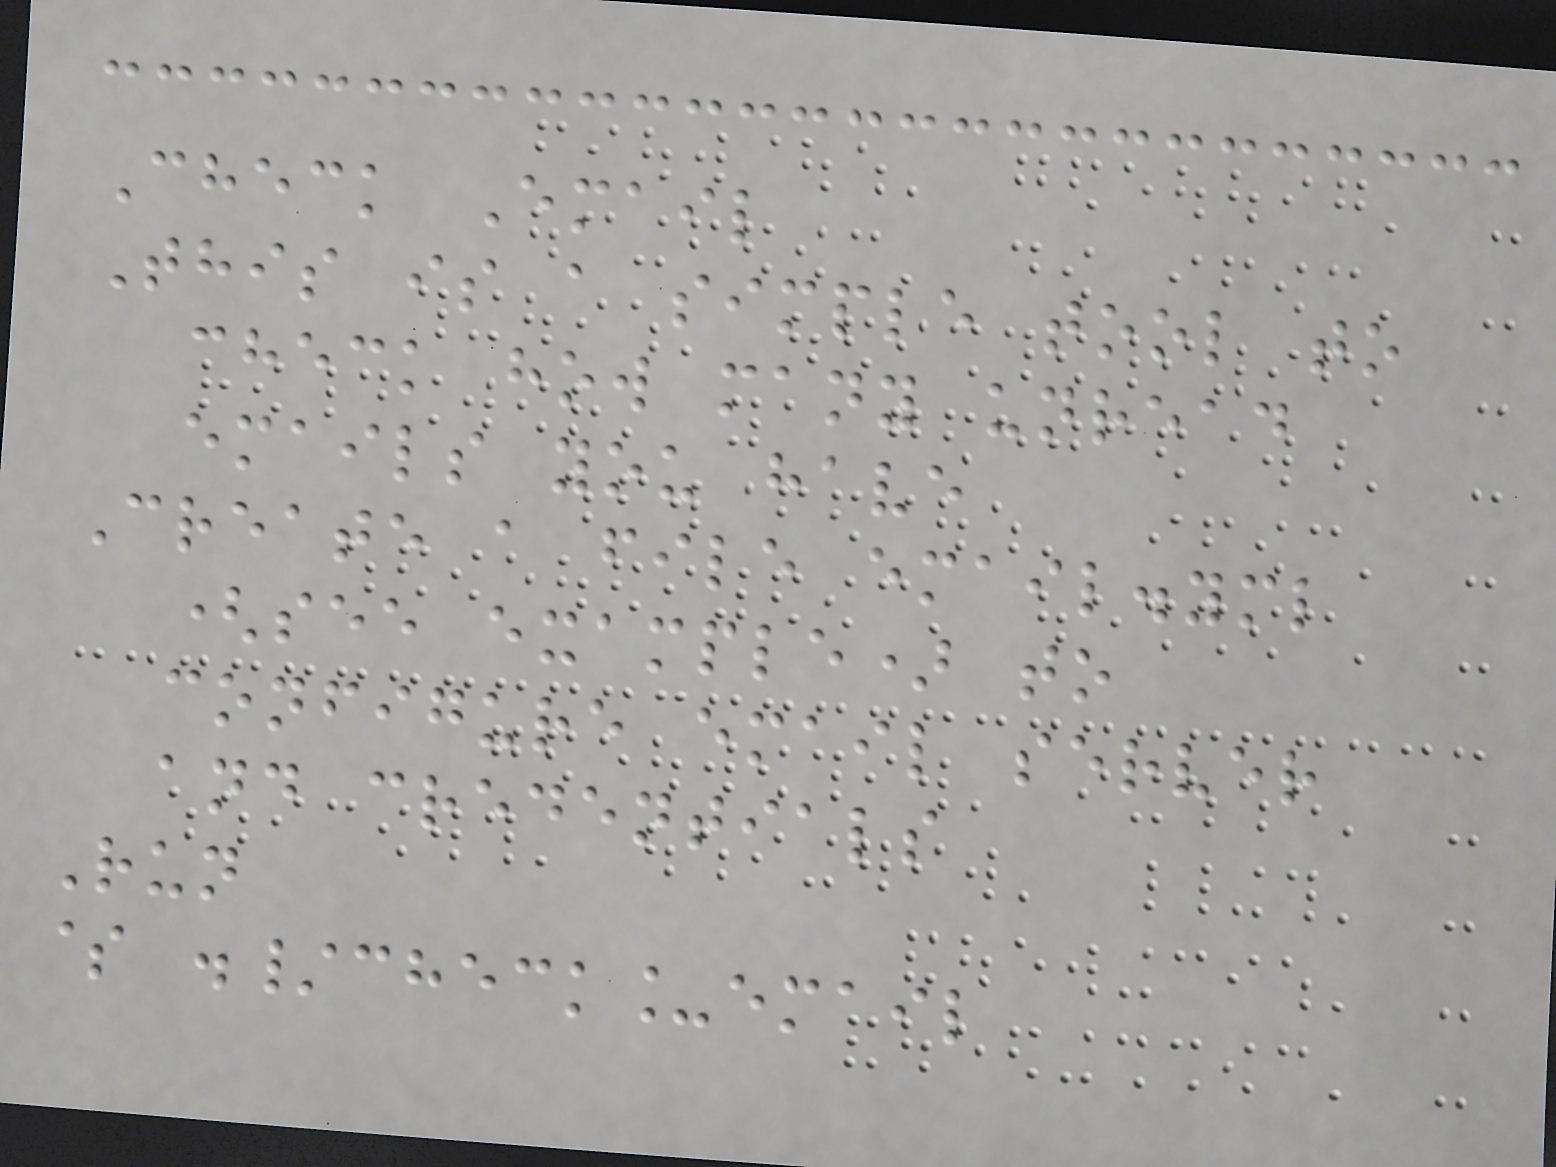Check Email
This is a simple tool to
check how many unread
emails you have
Create a file email.yml
(see example) to
configure email server
and credentials
Run
$ ./check_email
